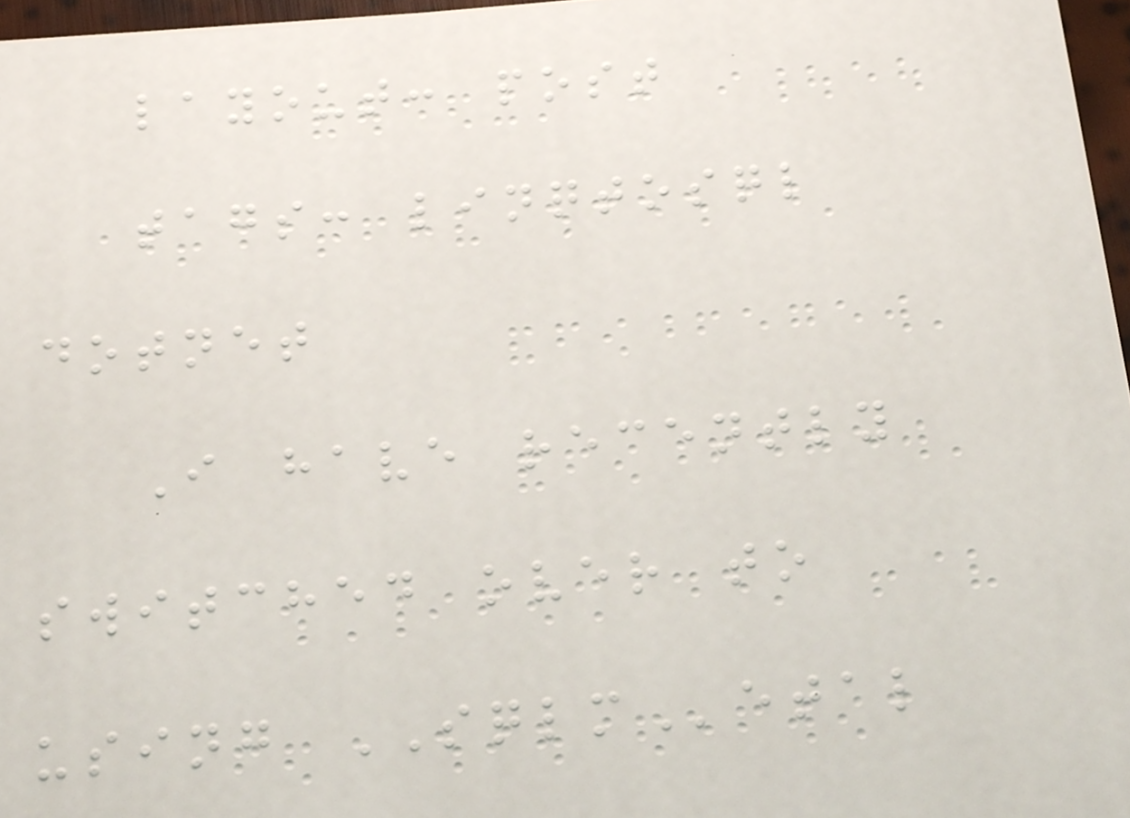layout: post
tags: linqtosql
dotnet
I have recently
switched over to
using SQLMetal
